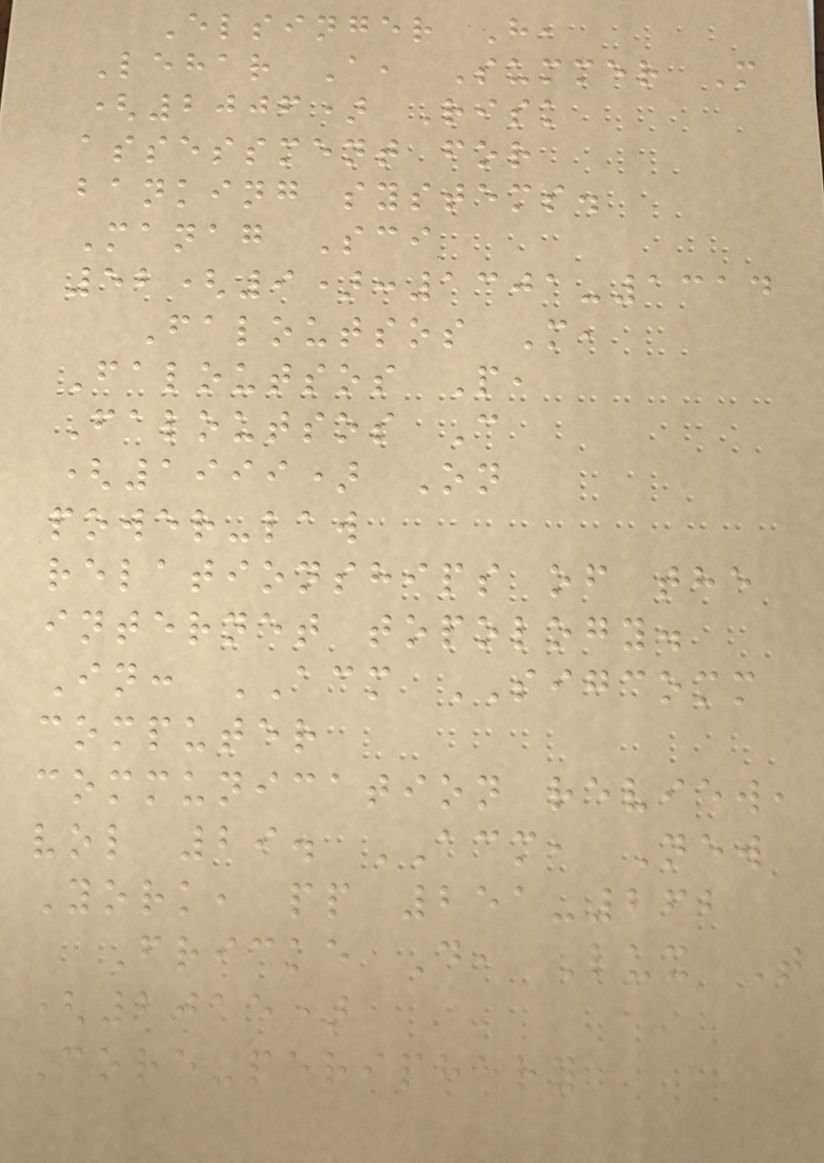Elsinger H,
Lehar A, Summer M
(2006) Risk
assessment for
banking systems.
Manag Sci
52(9):1301-1314
Faloutsos M,
Faloutsos P,
Faloutsos C
(1999) On
power-law
relationships of the
internet topology.
In: ACM SIGCOMM
computer
communication review,
vol 29. ACM, New
York, pp 251-262
Fricke D, Lux T
(2015)
Core-periphery
